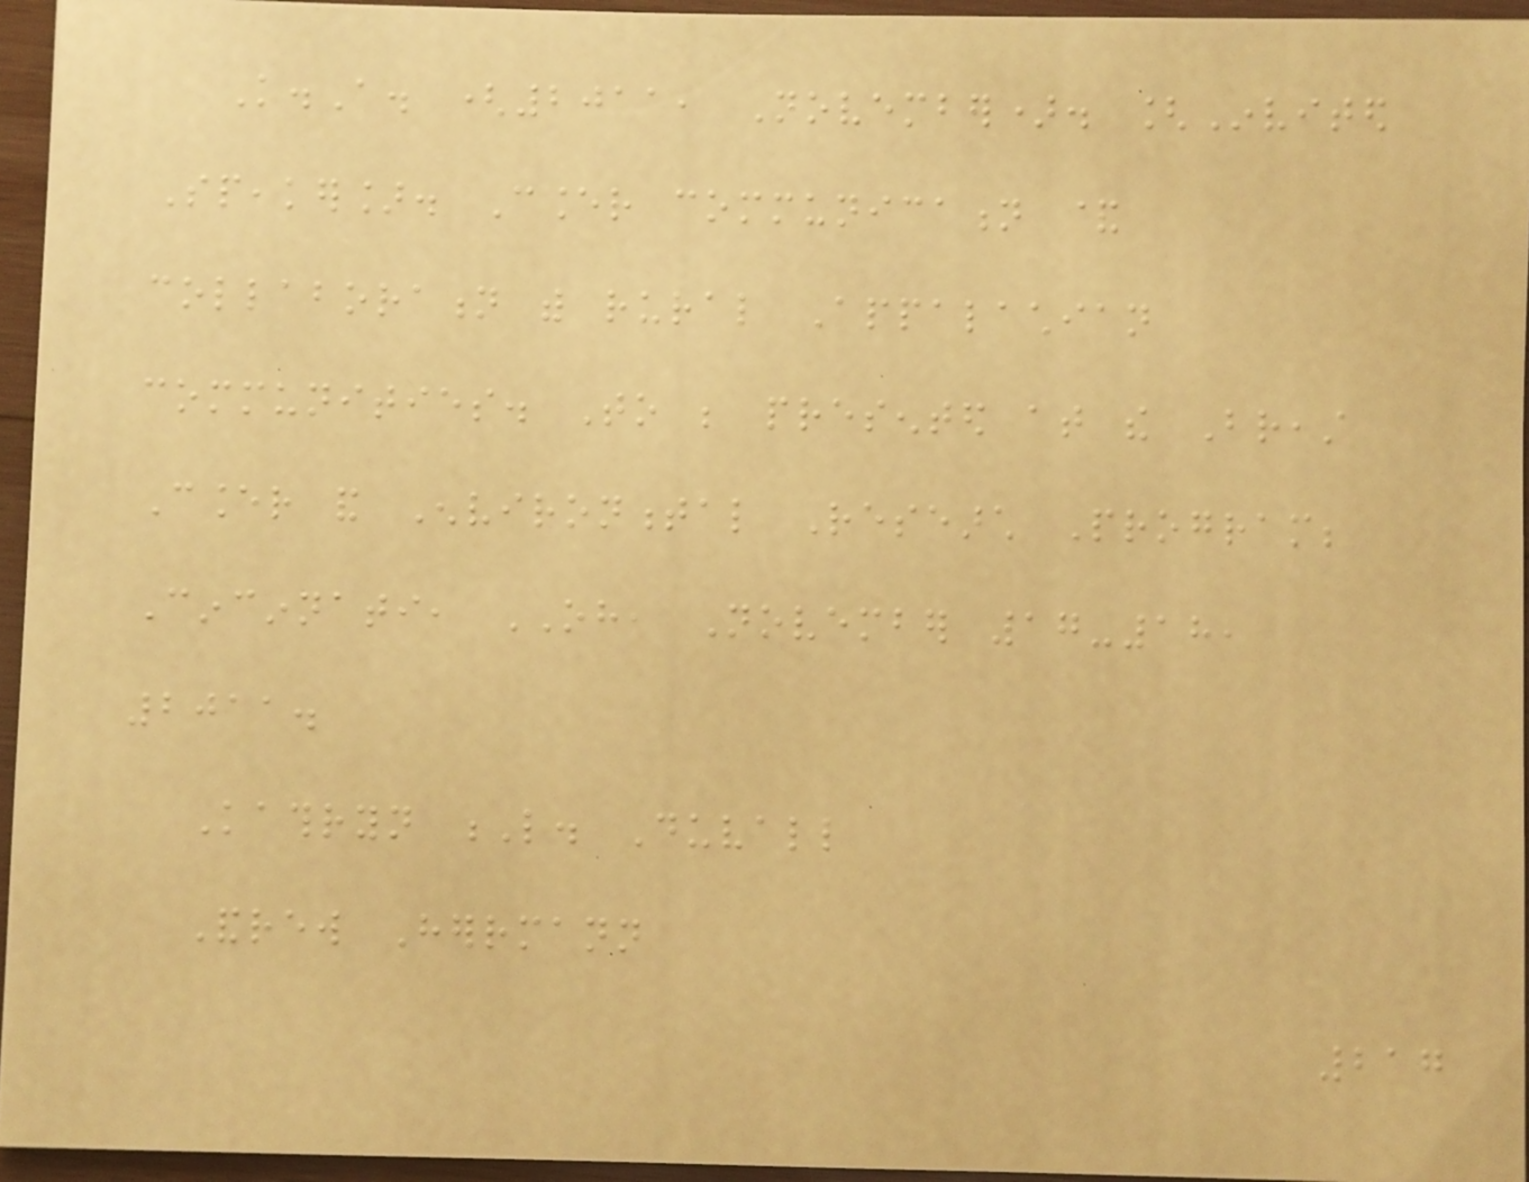K.A. (2011, November). [Invited
Speaker]. Cancer communication &
collaboration with rural Appalachian
communities. To be presented at the Breast
Cancer and Environmental Research Program;
Cincinnati, OH, November 17-18,
2011.
Kathryn L. Duvall
Andrew Herrmann
217
